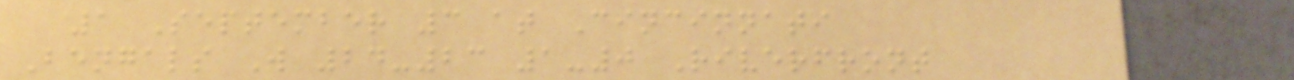1 September 3 at Cincinnati
Bengals W 24-23 1-0 Riverfront
